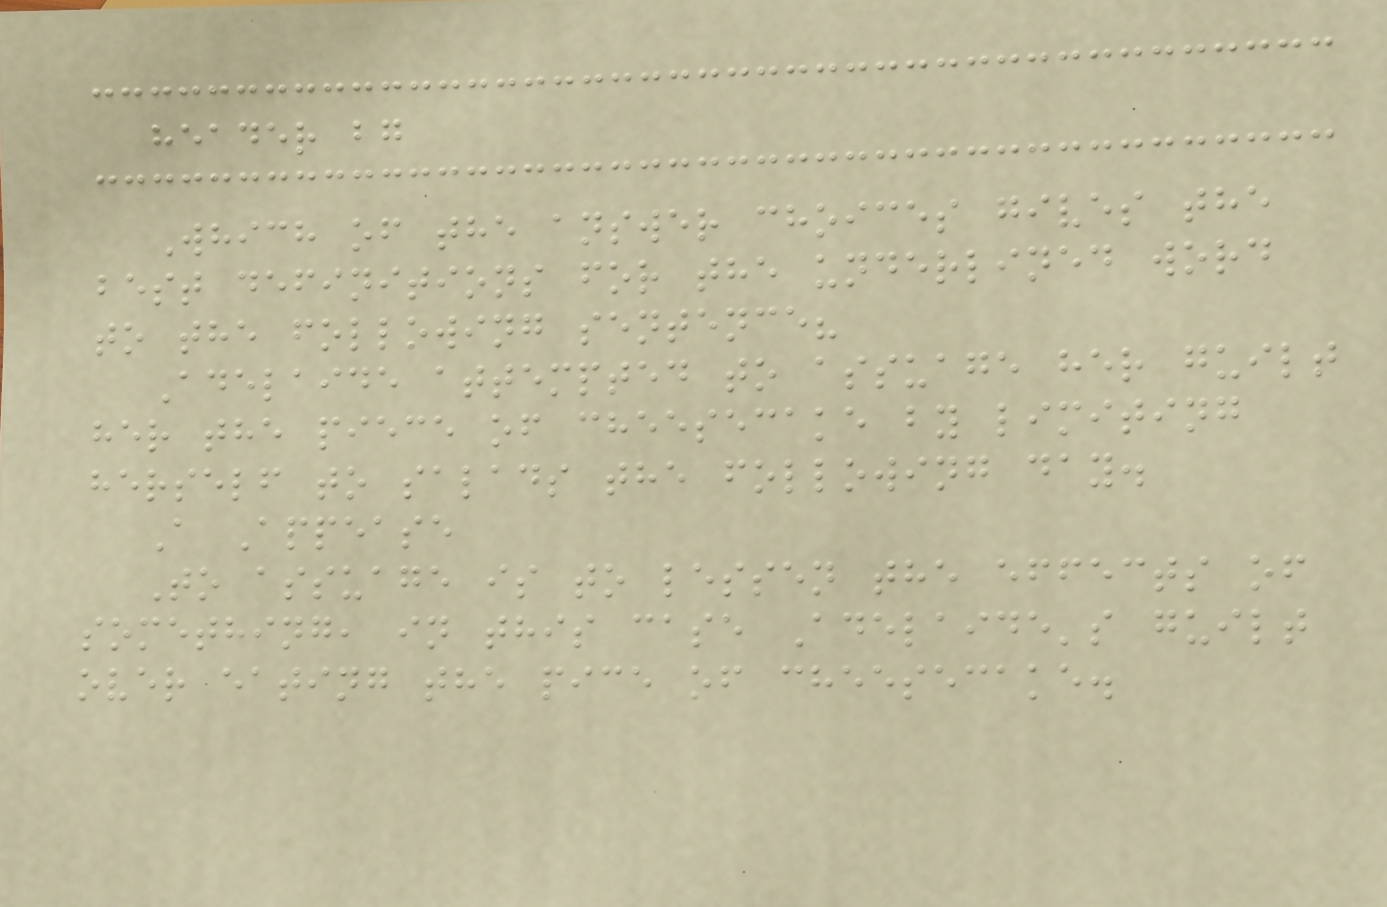header bg
Which of the answer choices gives the
best definitions for the underlined word
to the following sentence?
Adelaide attempted to assuage her guilt
her the piece of cheesecake by limiting
herself to salads the following day.
A Appease
To assuage is to lessen the effects of
something, in this case Adelaide's guilt
over eating the pice of cheesecake.
